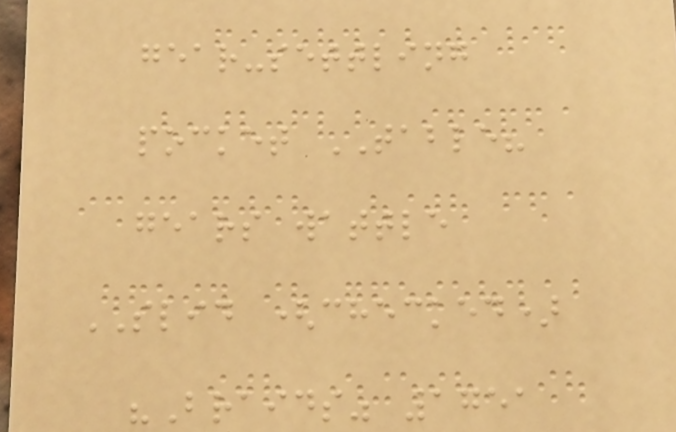gear-settling
pocket TABLE?
gears wattle
SLID (checked)
"Braids" 1751
